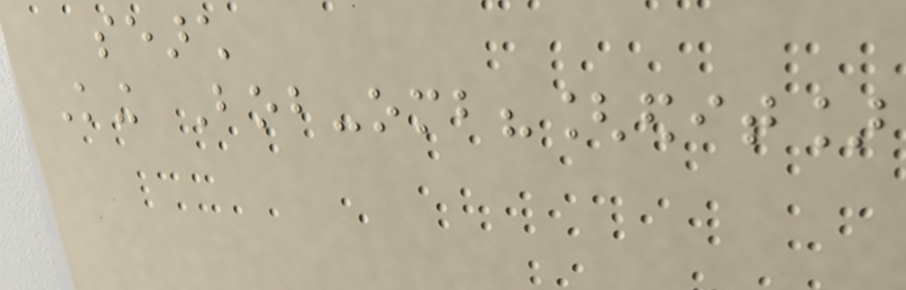search
King Bob-omb?[edit]
